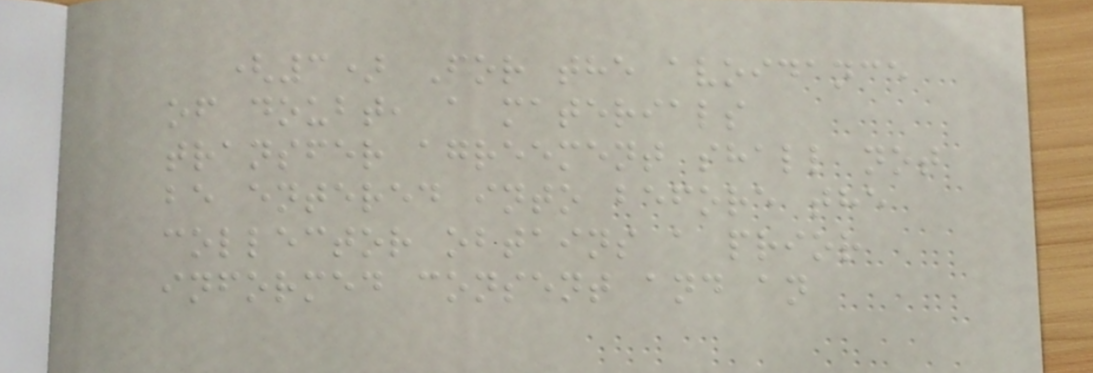(3) For the avoidance
of doubt, a materials
transfer agreement shall not
be entered into before the
collector obtains a prior
informed consent and an
